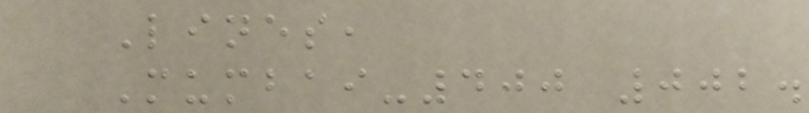Lines,
Mumbai-400 002.
